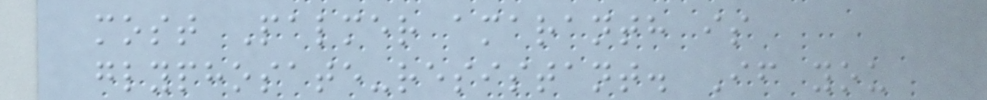most Palmer amaranth is
glyphosate-resistant. If you
